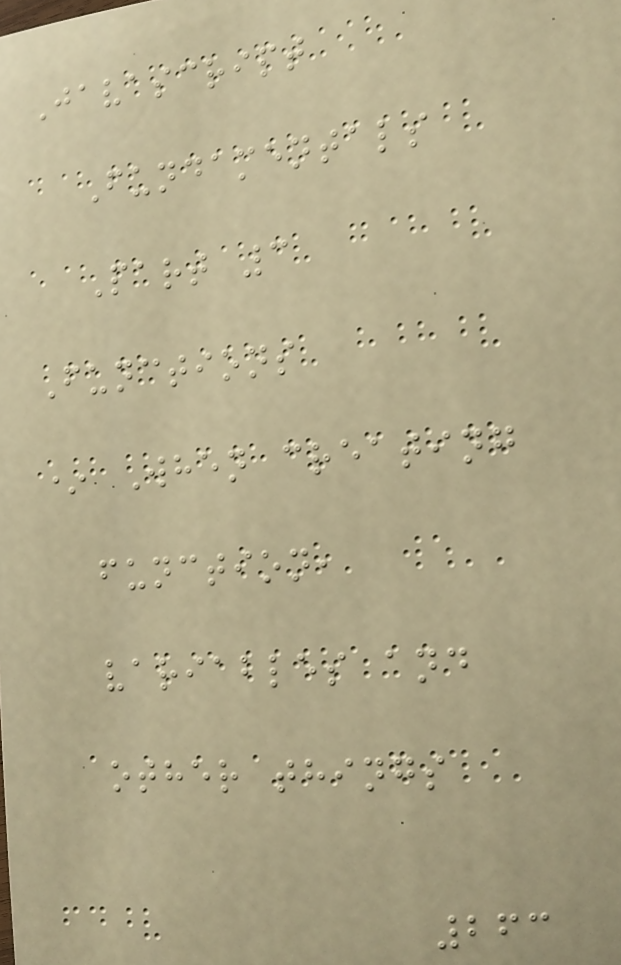Javascript
Fundamentals
Part 3
Functions
* When creating
function,
variables and
other things
263
